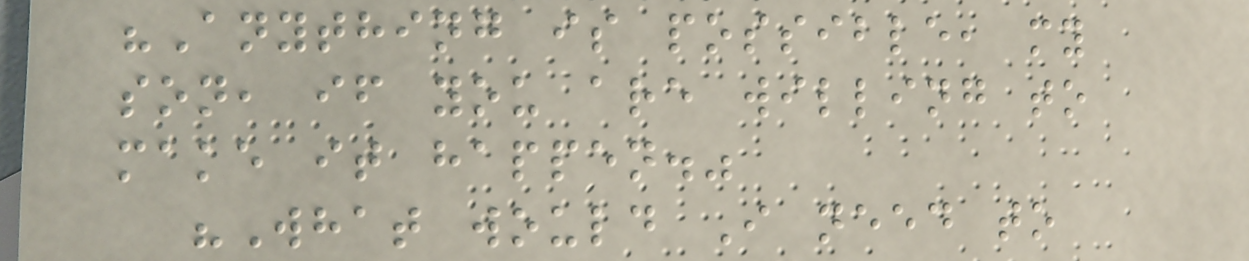"Anything is possible, my
son, if you are willing to
make it happen."
"What would I need to
